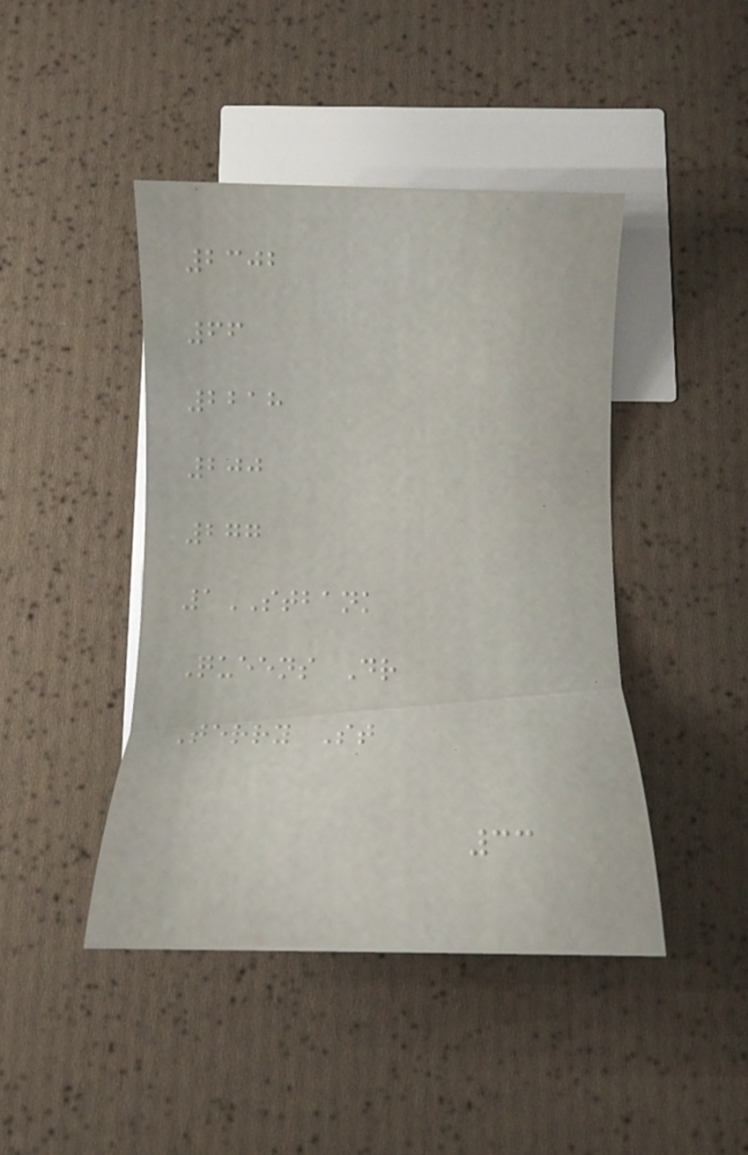2302
66
2218
200
277
1STBANK
Queens Dr
Terry St
33
